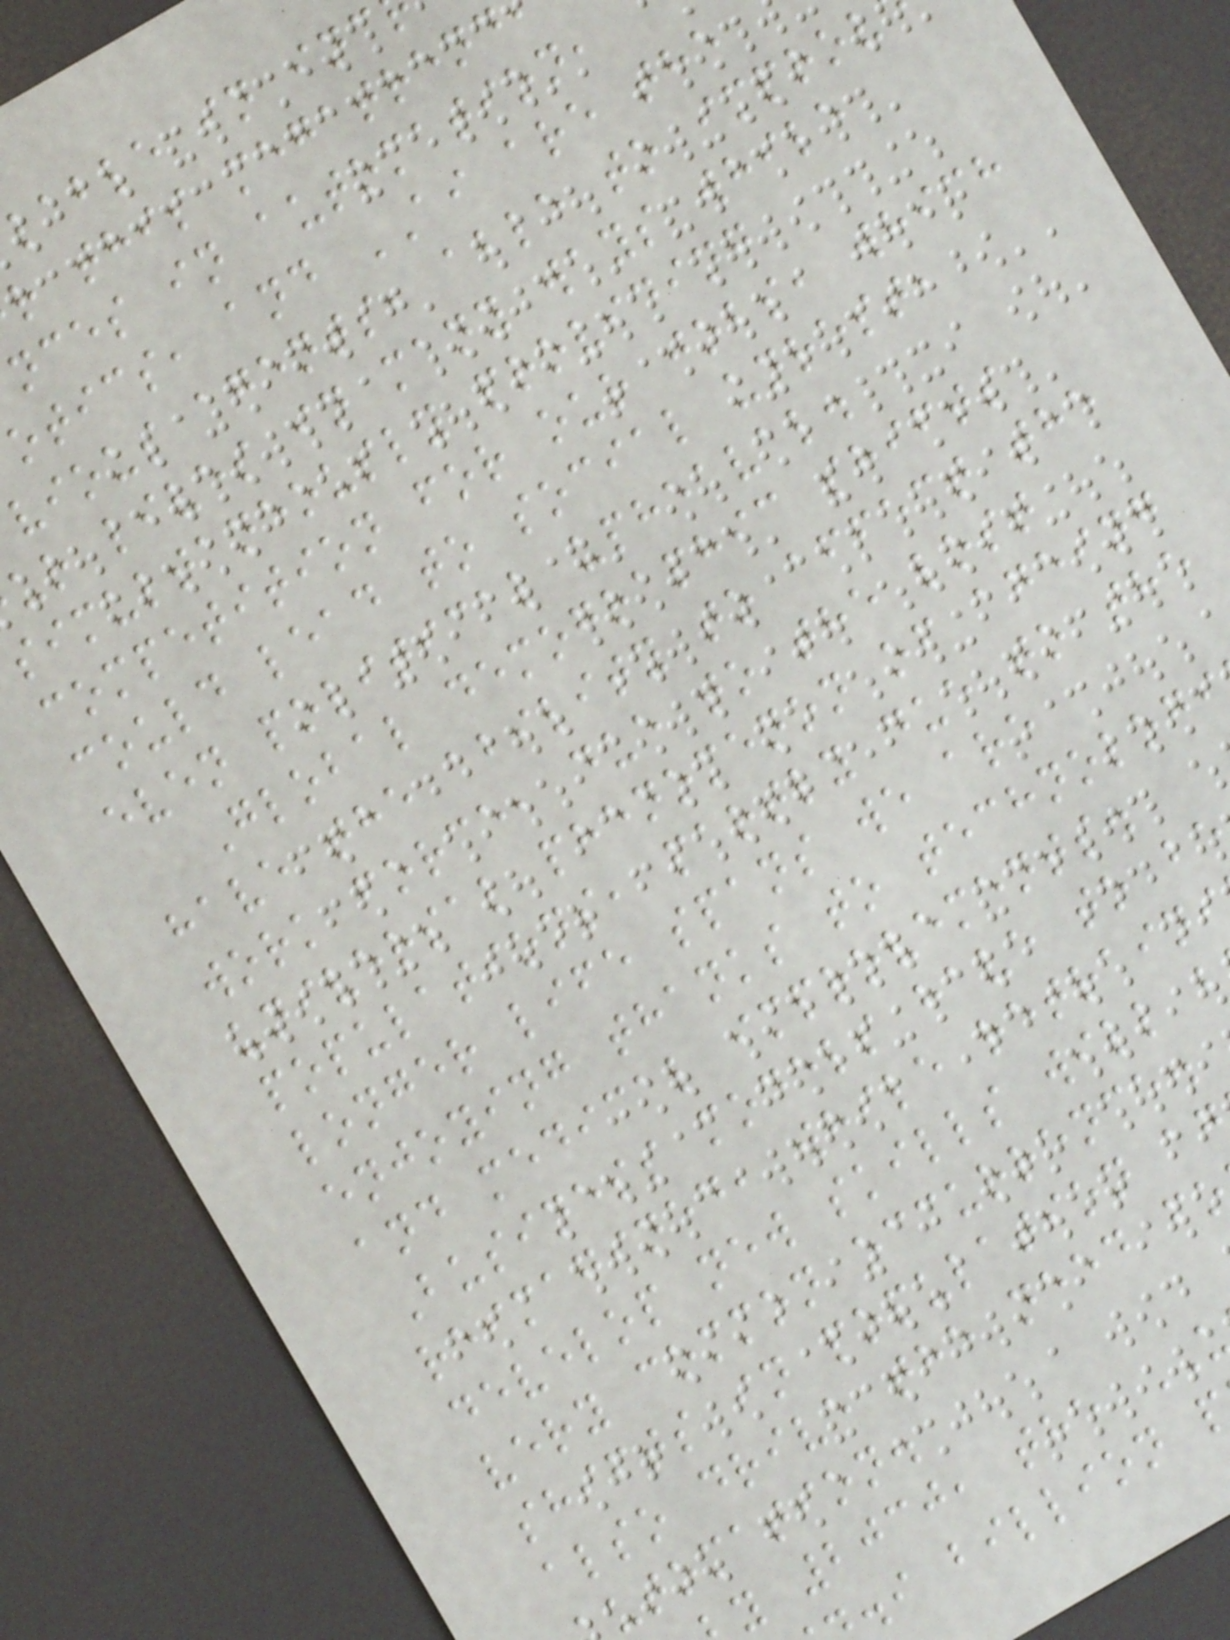lable in inc
r this megatrend
nces in automation,
otics, and AI are the
vious agents, able to improv
ur lives in many ways while
simultaneously providing
competition for our jobs, which
could lead to social unrest,
even political upheaval.
Global demographic shifts
have the ability to affect the
work force, due to the lost
universal phenomenon of ageing
populations, partly due to the
longer life spans we are
enjoying thanks to technologi
and medical improvements.
Business models have to be
reimagined, while retraini
develop new skills will
very common occurrence.
shifts in population a
also drive the need f
utomation.
y 2030, the
.i billion
